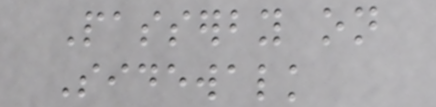Passerby on
Sidewalk
